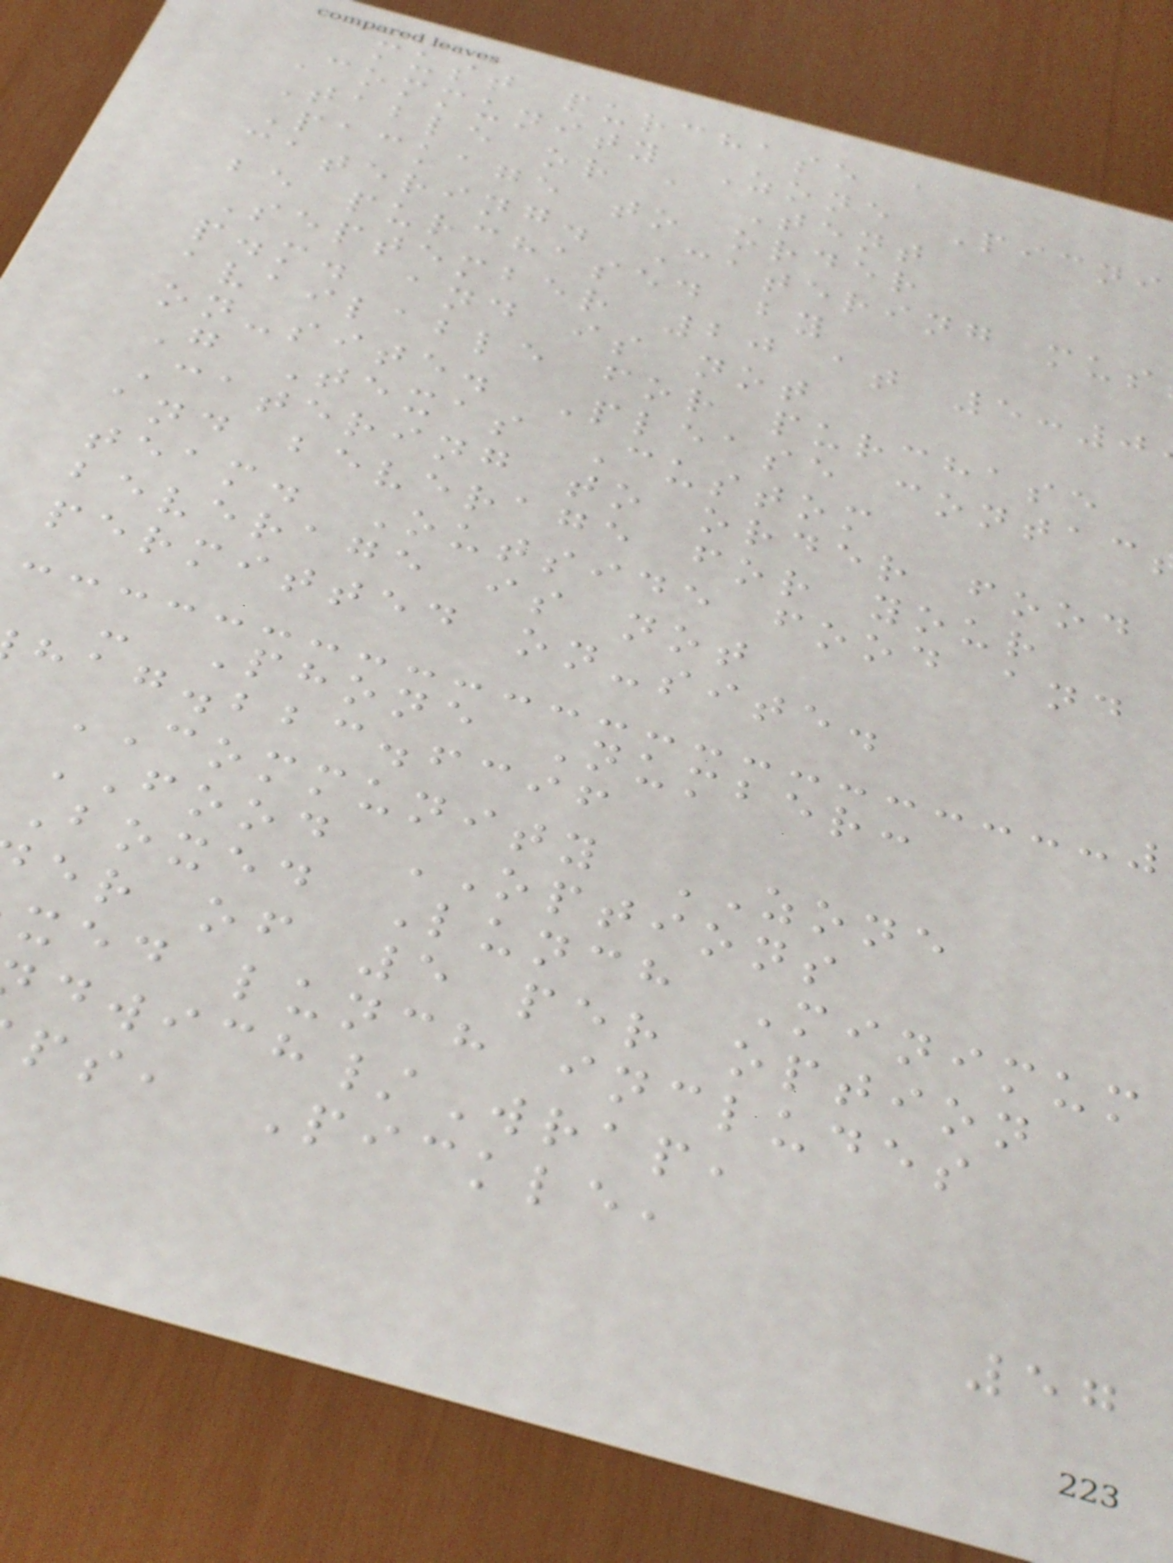must purchase a
Community Zone Picni
Table or a Tent
Package to order
catering. Catering mus
be purchased by
September 20 at 5:0
p.m. and is not
available for purchase
on-site. Please contac
G Texas Custom
Catering to order food
and beverage for your
team. Outside food and
beverage is not
permitted on-site.
- Phone Number:
hag.bbc.fcif
COMMUNITY ZONE
FOOD OPTIONS
Boxed Lunch Minimum
er of 5 per option
xed lunch includes
dwich/Wrap,
ps, Pickle,
57
